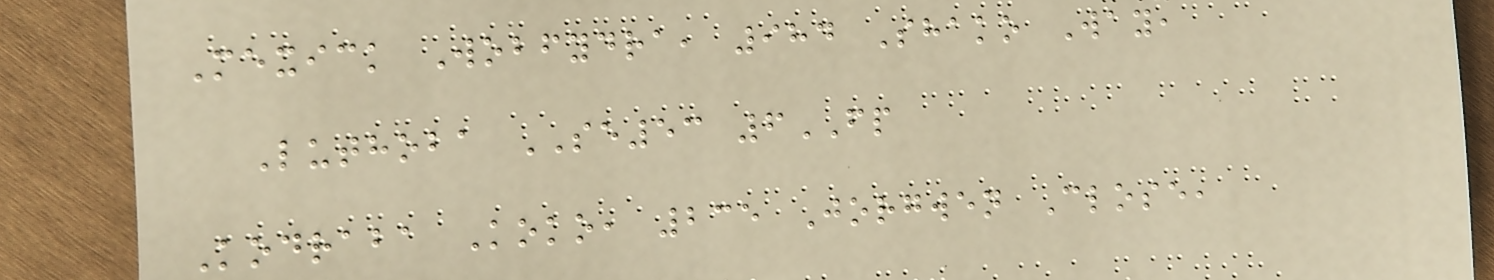Mexick Wobfydra, 984 Shako Way,
Luthoba SE53 6FP
Kodraba Koko, 235 Jorgwen Close,
